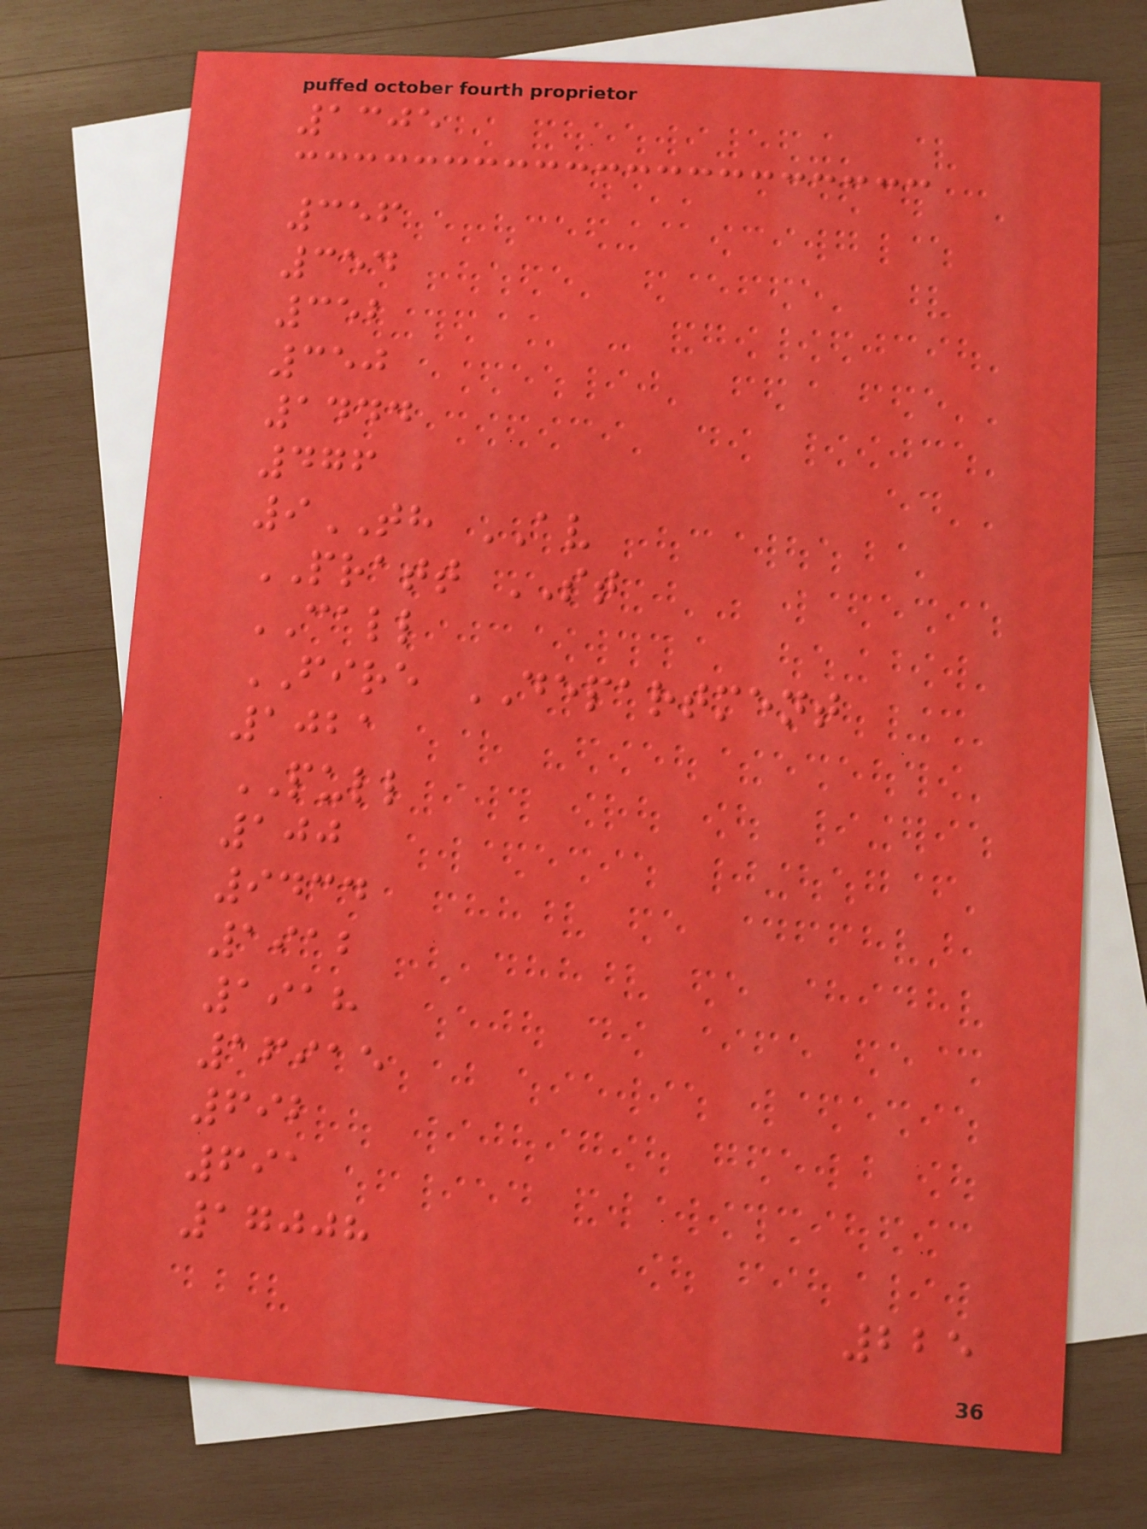1305
356
354
352
350
1444
476
9TH AV
PRATT ST
CALL
FIRE DEPARTMENT
1021
PULL
100
9434
1912
1918
16915
692
691
17008
225
